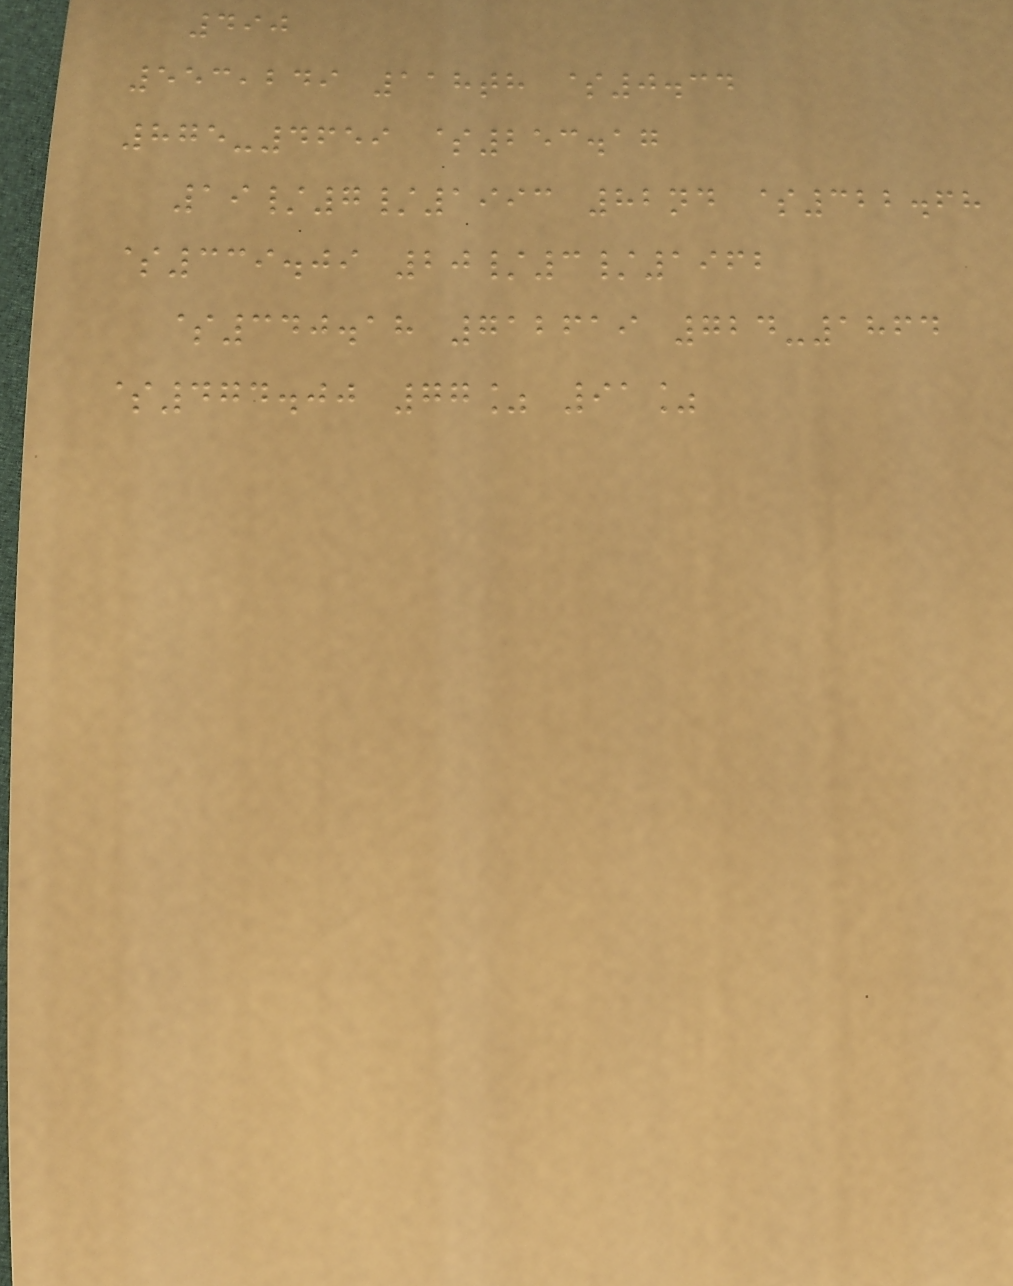490
553,249 118th $0.34
875-4659 $253.17
19/7/1993 82nd $322.68
$339.09 20/3/1962
$340.18 712619 724-1864
$474.00 77% 91%
